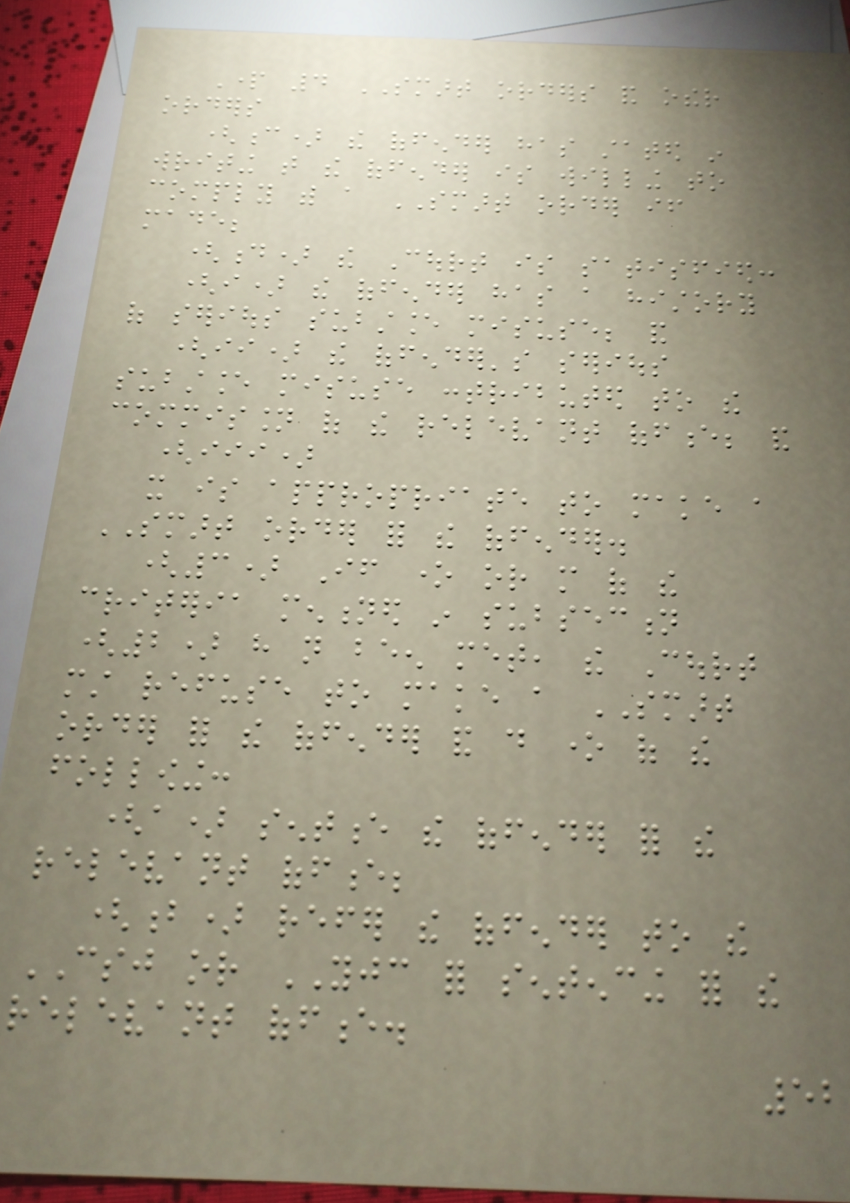Part 4 SMART orders and other
orders
(c) the offender has stated in
writing that the offender is willing to
comply with a SMART order if
made;
(d) the Court is satisfied:
(i) the offender has a history
of serious substance misuse; and
(ii) the offender's serious
substance misuse contributed to the
commission of the relevant offence; and
(iii)
it is appropriate to make a
SMART order for the offender.
(3) If one or more of the
criteria mentioned in subsection
(2) have not been met, the Court
must refuse to make a SMART
order for the offender and do one of the
following:
(a) sentence the offender for the
relevant offence;
(b) refer the offender to the
CSJ or YJC for sentencing for the
relevant offence.
52
